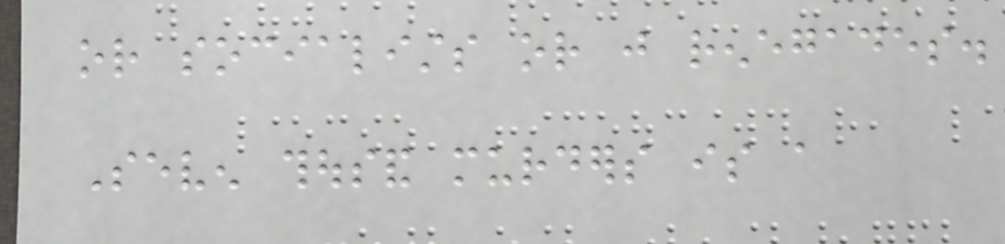or socialists or just renegades.
Seven thousand murders is a
